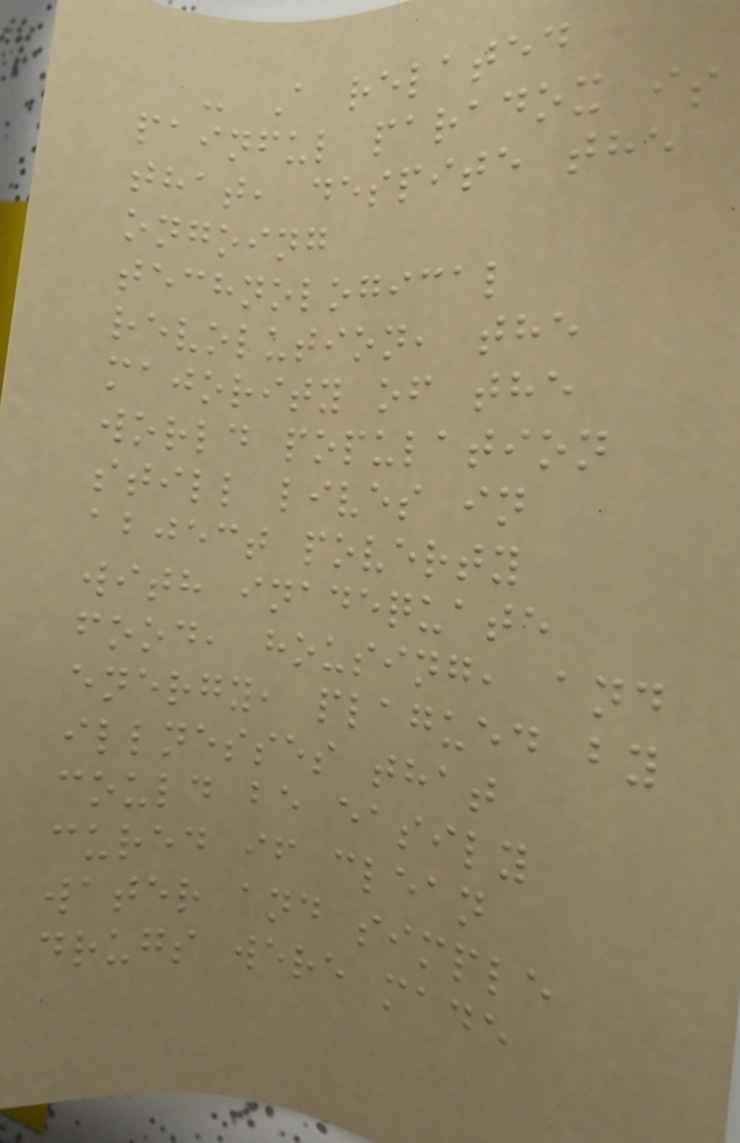- A related
painful paradox is
that, despite the
ongoing
technological
revolution, the
majority of the
world population
still lives in
abject poverty
with inadequate
food, housing, and
energy, plagued by
illnesses that
could be easily
cured if clean
water and simple
drugs were made
